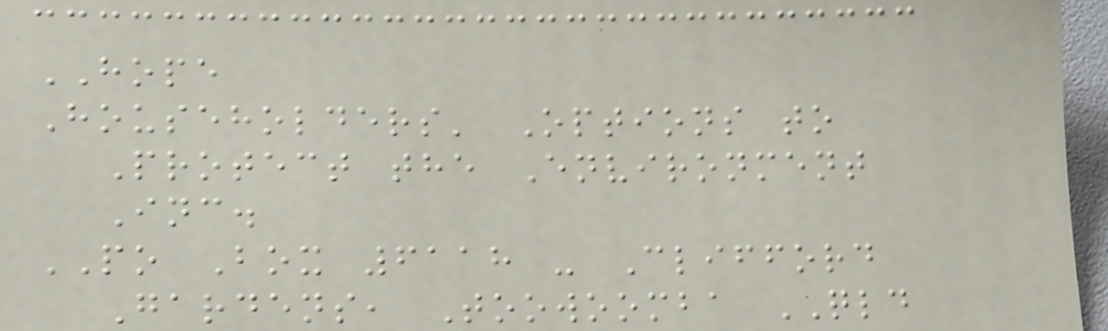HOPE
Householders' Options to
Protect the Environment
Inc.
PO Box 6118 - Clifford
Gardens, Toowoomba QLD
